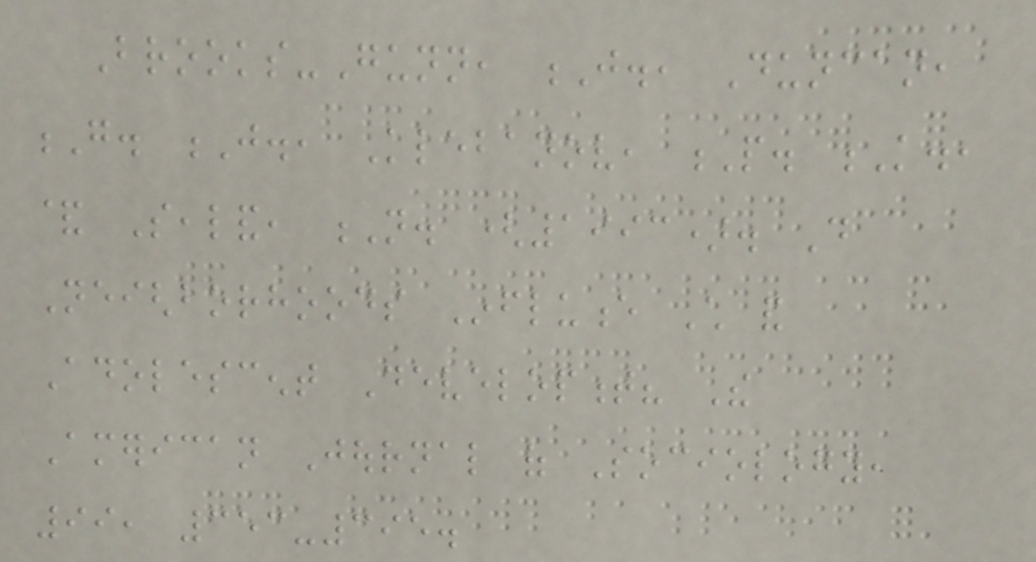Brooks-Gunn, J., Duncan,
G. J., Klebanov, P. K.,
& Sealand, N. (1993). Do
Neighborhoods Influence Child and
Adolescent Development? The
American Journal of Sociology,
99, 353-395.
